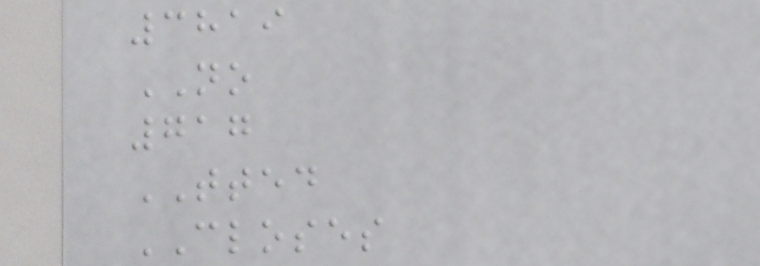3819
NO
717
TTED
CLOSES
